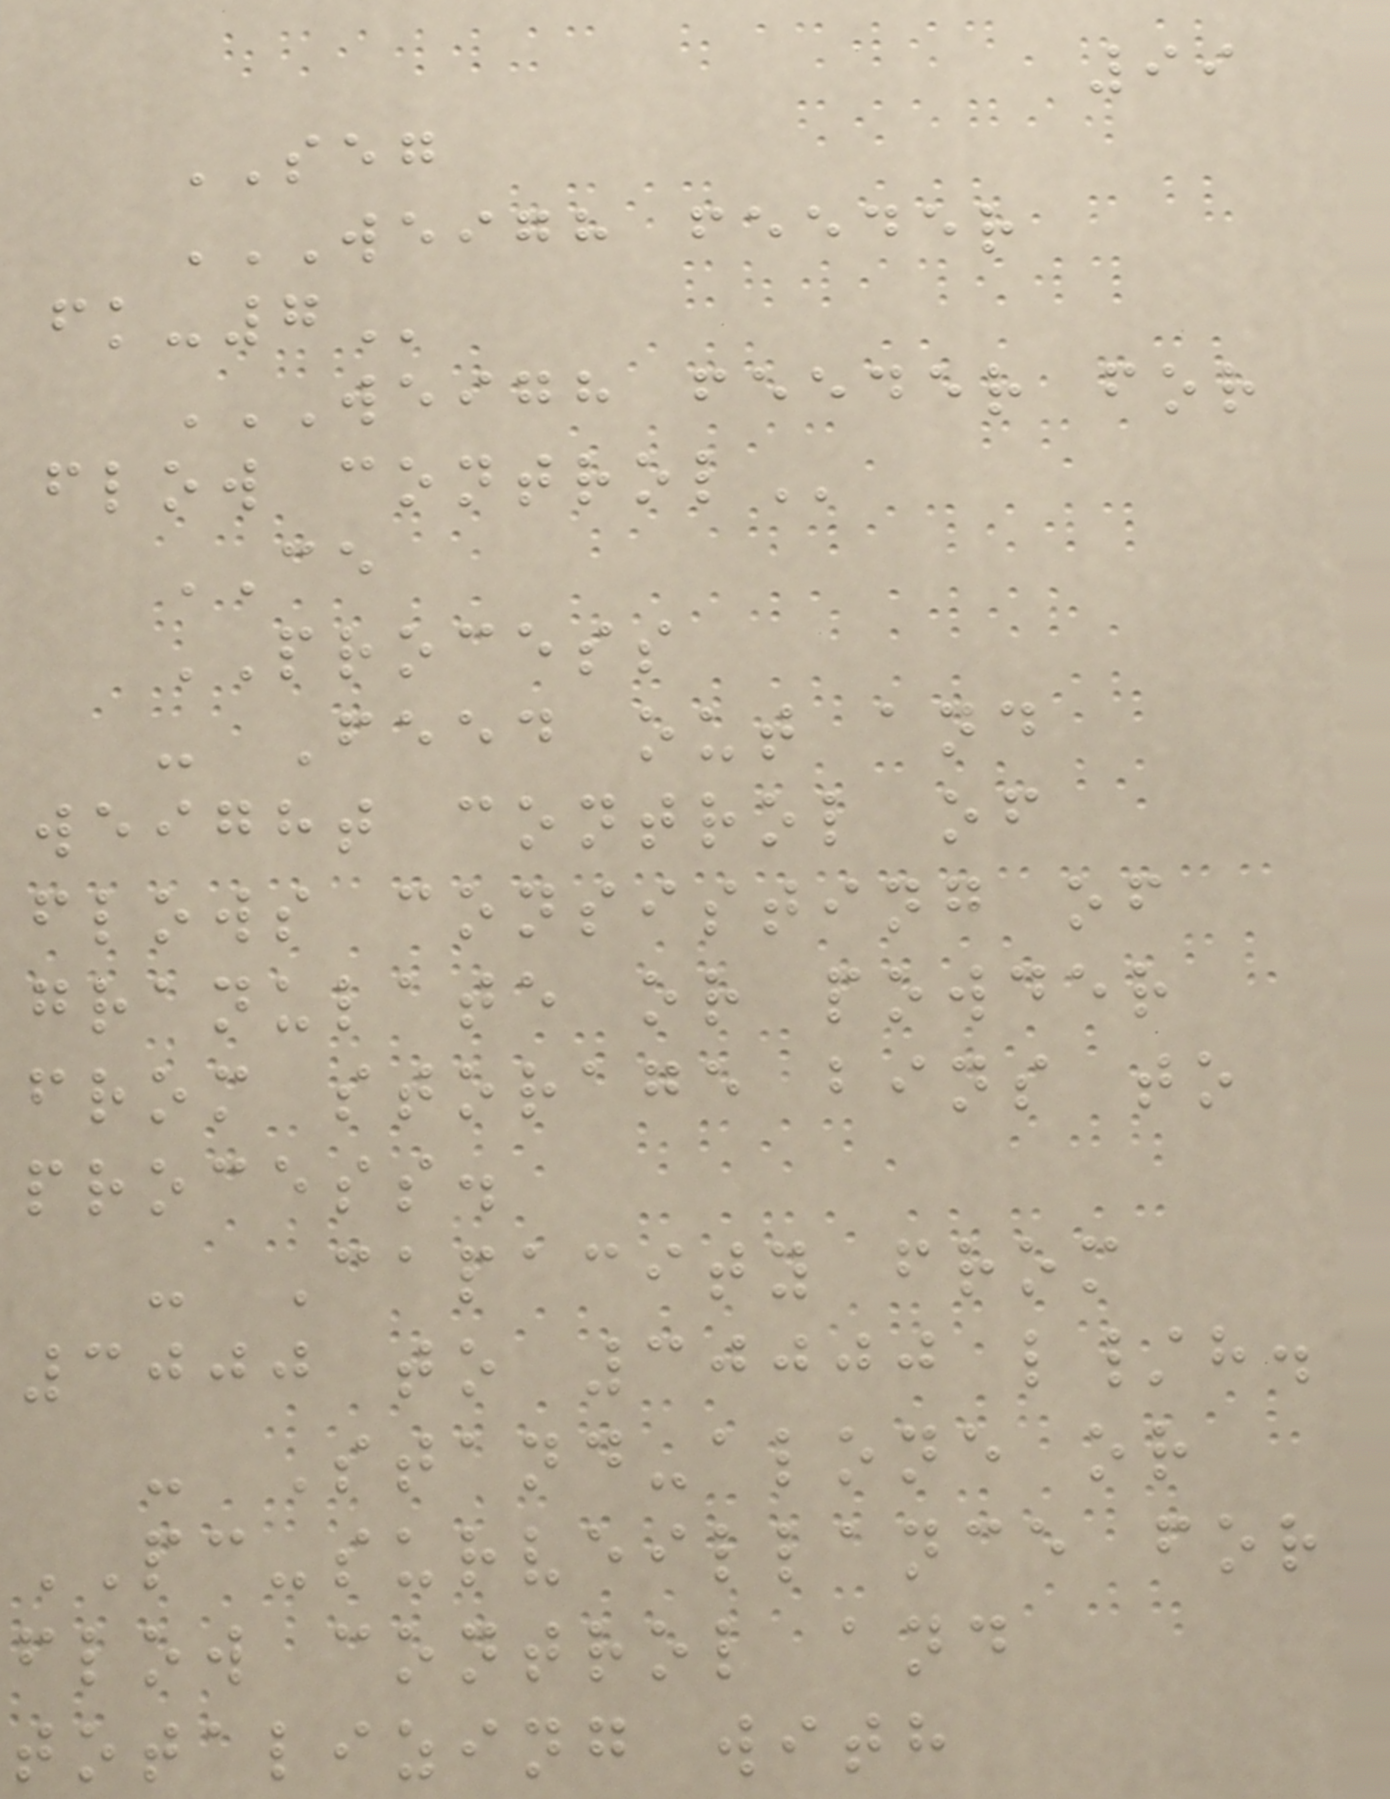99
SEG
WEIGH FEEDER
FK-7
WEIGH FEEDER FOR
FLOW CONTROL
CE
PROCESS
- Feed out and
weight control of
flows consisting of
granulate or powder
from storage bins to
process.
- Capacity from
3000 to 30000 l/h.
- Stand-alone or
PC-surveillance for
flow control and
totalizing with
